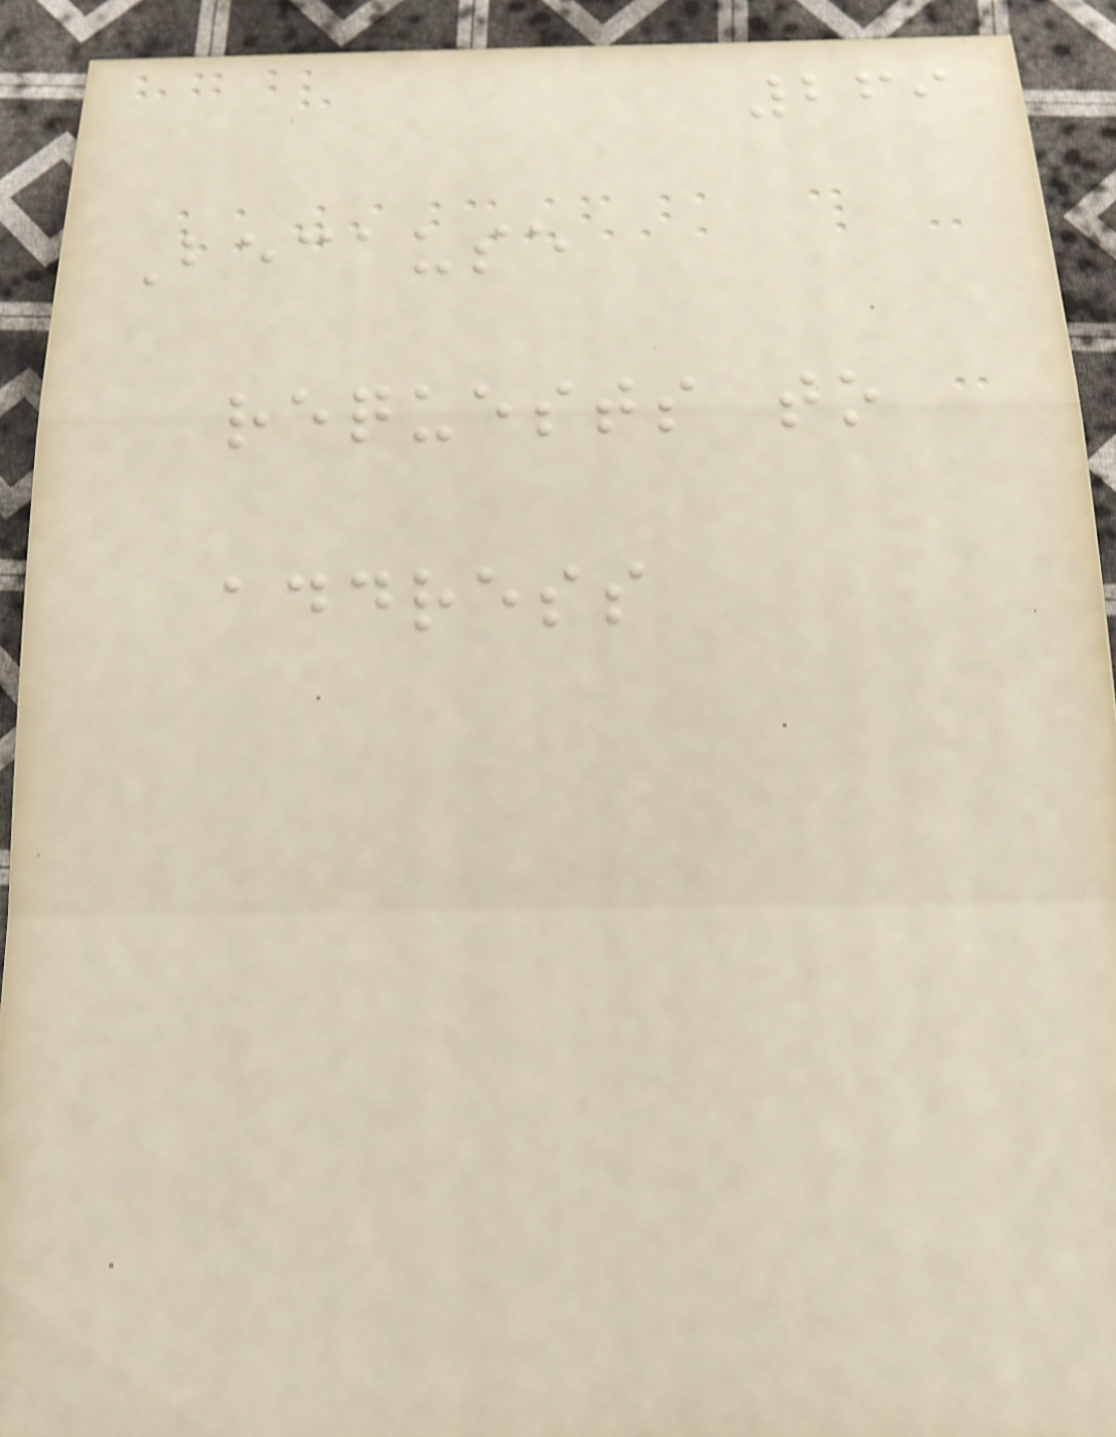269
Because
requests to
address
